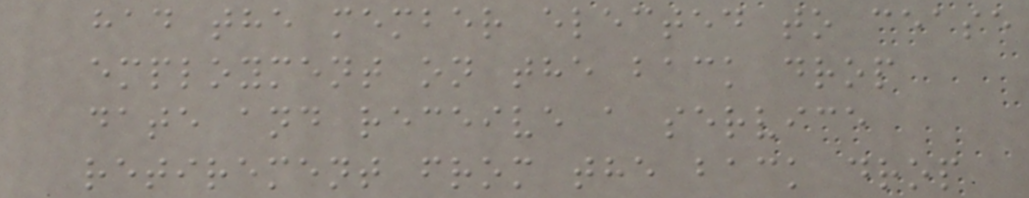had the member elected to cease
employment on the back drop
date and receive a service
retirement from the back drop
